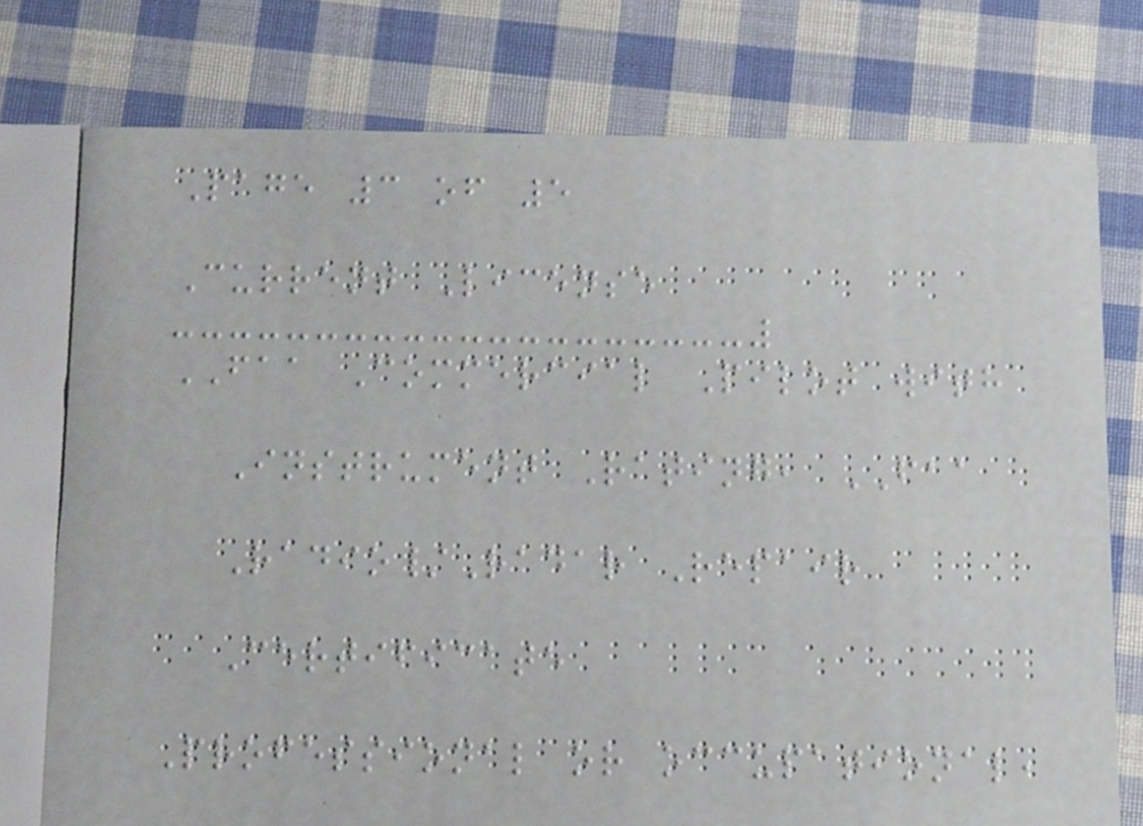Page 3 of 5
Current License
FAA Commercial Pilot with
Instrument Rating, FAA
Radio/Radar Repair
Certificate
Professional or occupational,
